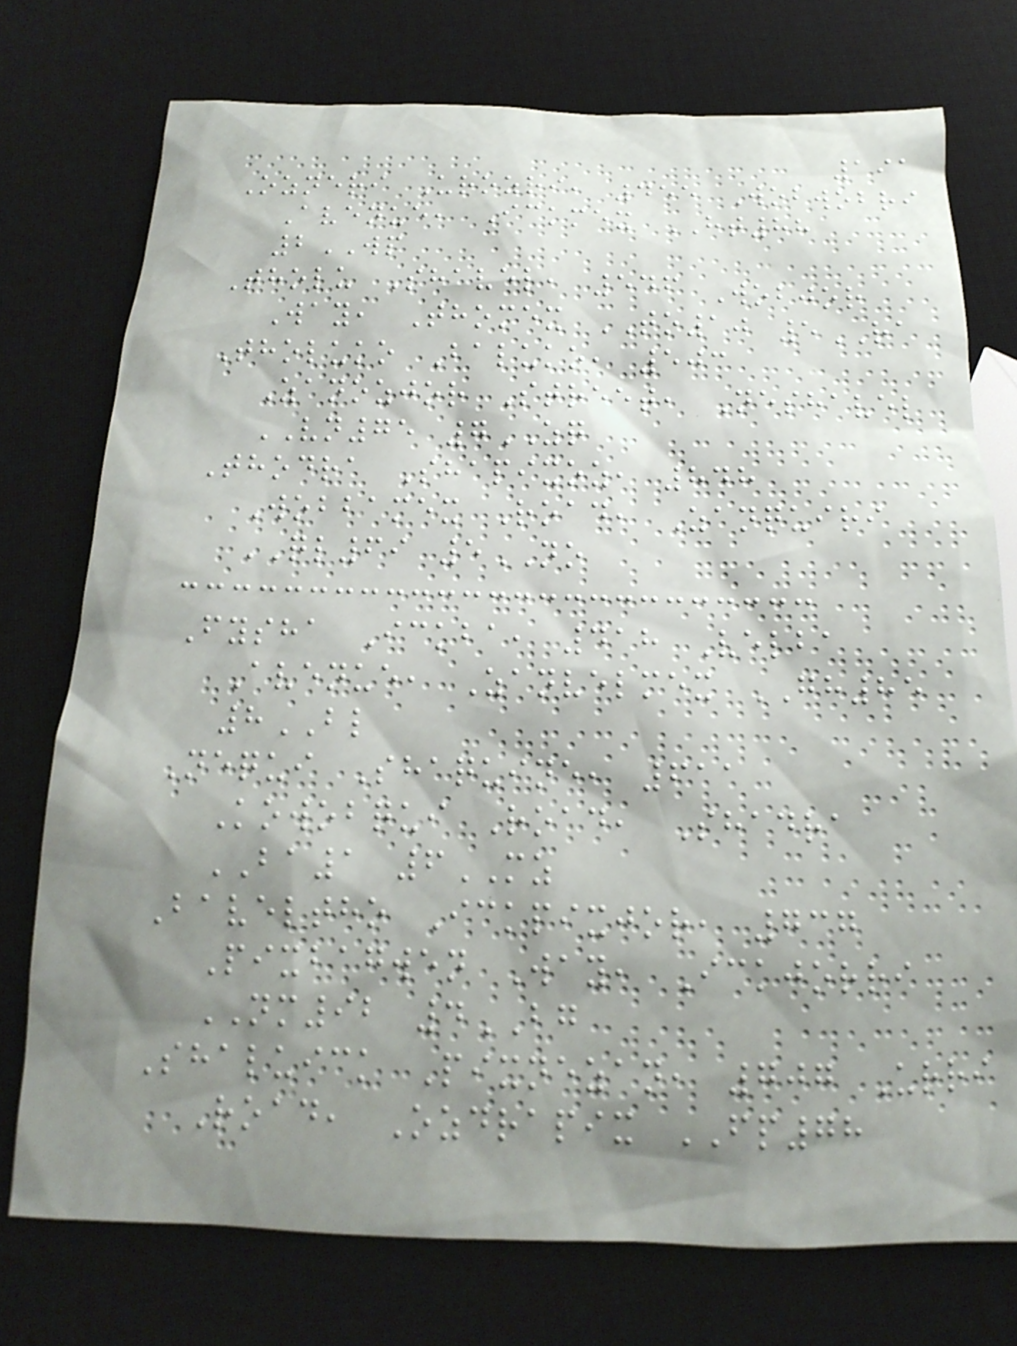191
Ozneri Urozri, 455 Wobwobri
Avenue, Ickmex HT88
2WP
Tholu Shavel, 546 Wobjor
Way, Thomex TO10 5RA
Tholuko Baluko, 503
Zanozjor Street, Neshavel
VN75 7ZQ
Thodra Shapixoz, 848
Wobbamex Road, Zanquiri
QL69 5NO
Fysha Ickba, 418 Velba
Avenue, Zanvelmex GH85
8BL
Nequi Shaquine, 611
Kowobqui Road, Shadra
BA1 6MZ
Baveltho Ickpixjor, 737
Pixbagwen Way, Ickjorri
NM92 4BG
Shaluick Pixnezan, 707 Urri
Road, Ozdrapix FP78
